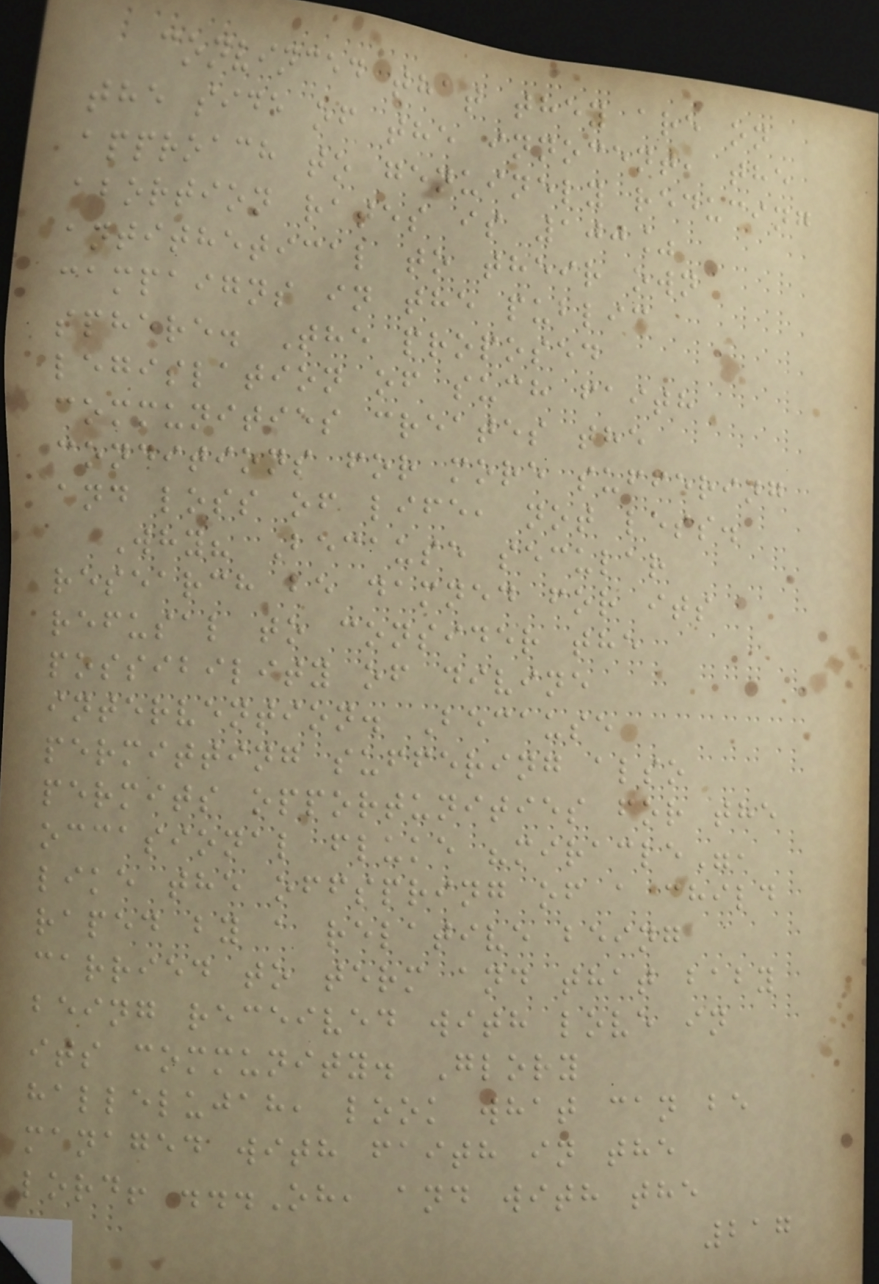convinced that they are on
the side of the innocent, the
approach to genuinely reducing
abortion rates is 100%
antithetical to their own
campaigns in the public
sphere. The proposed
legislation of such faith
communities creates the
conditions for more suffering
and loss of life, not less.
Why? Because secular
research be damned for its
refusal to consider the
possibility of divine
intervention. Because
permitting suffering also
permits opportunities for the
occasional fluke "miracle",
like the offspring of a child
raped by a relative being
carried to term and that baby
being received with love in
its community. Glory
hallelujah, look what can be
managed with faith in the
lord! ...Oh, and with the
217
